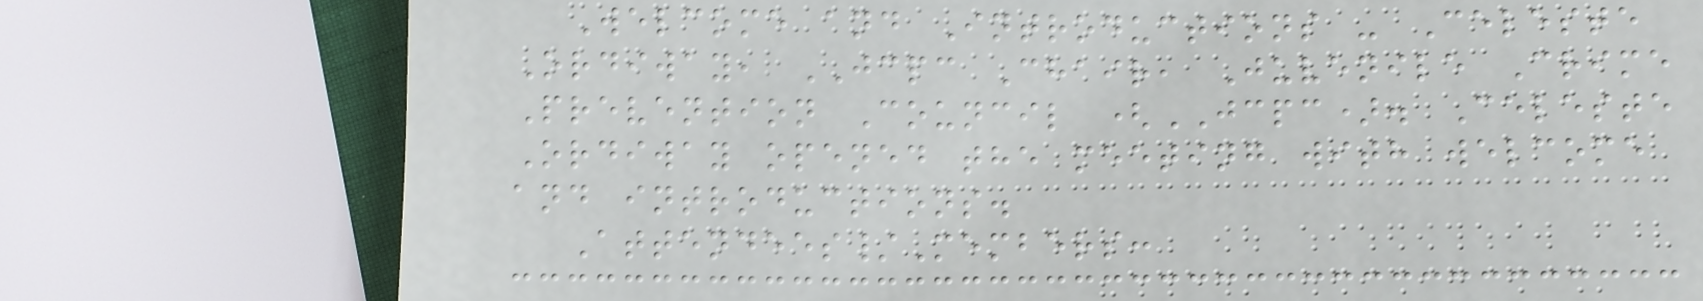Welcome and Introductions - Celeste
Ordiway, JCPC Chair, Juvenile Crime
Prevention Council (JCPC). Celeste
Ordiway opened the meeting with welcome
and introductions.
Attendees/Members:
